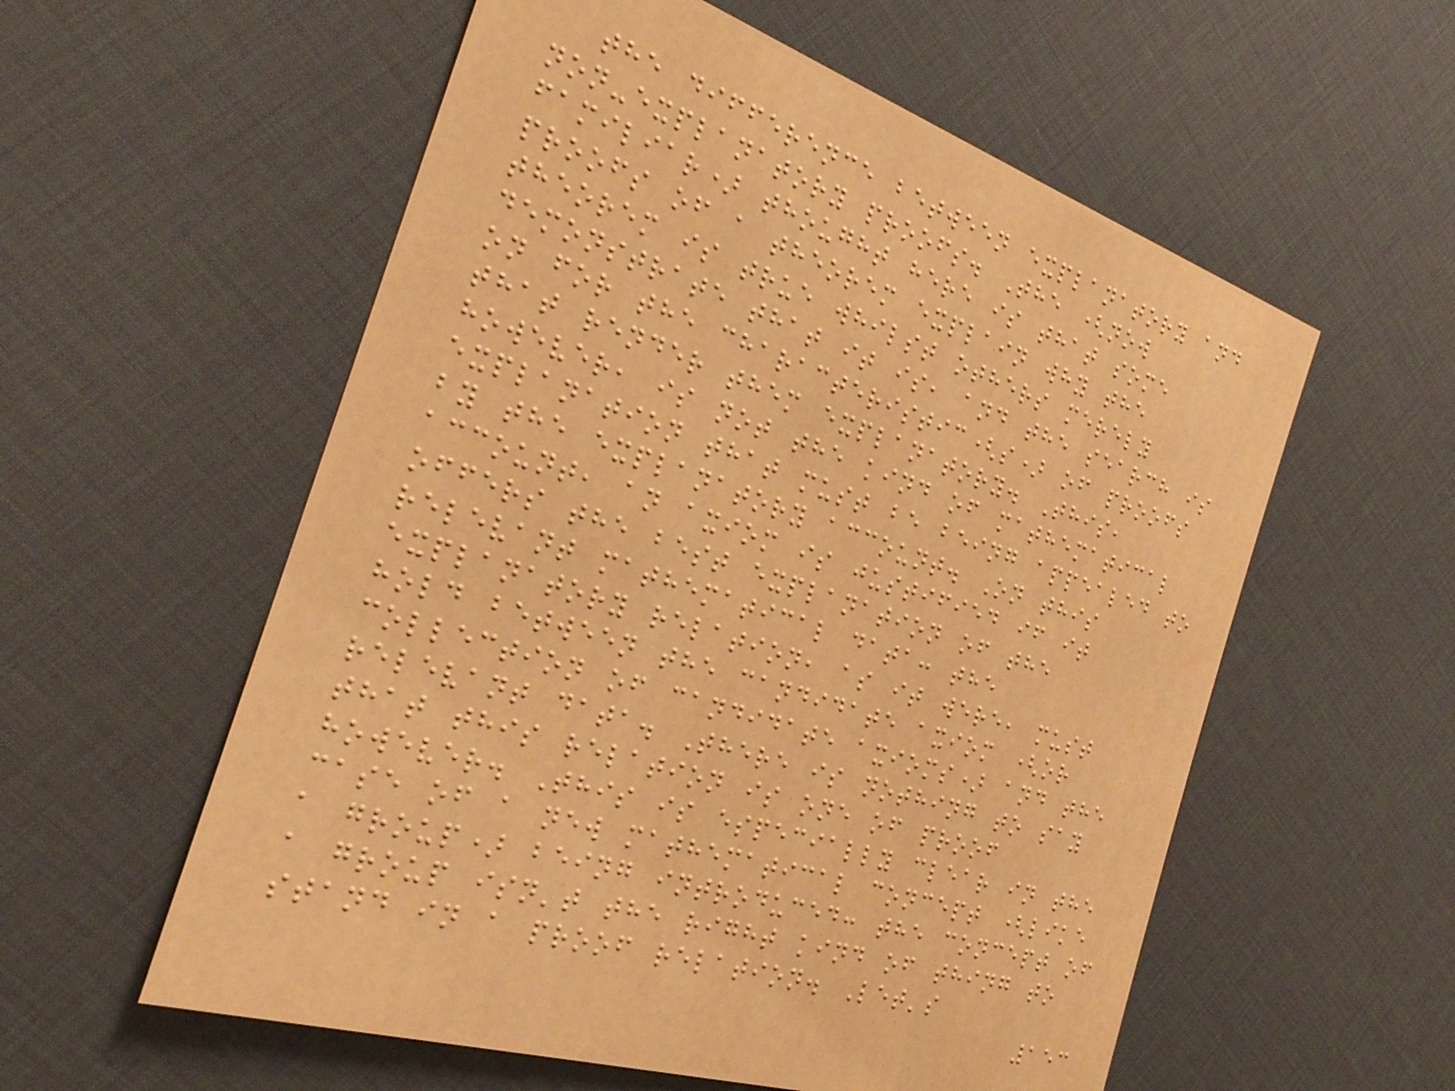the difference between explanatory and
non-explanatory proofs. The (now
familiar) thought here is that some
proofs of a theorem explain why the
theorem is true whilst others merely
demonstrate that it is, and the search is
on for the characteristic(s) of proofs
that render them explanatory. This,
however, is not the kind of mathematical
explanation that must be being appealed to
by the explanatory account. On this
account, an axiom is justified if it
offers the best explanation of the
relevant mathematical data: the
explanatory relation, as it were, must
hold between the candidate axiom (or
collection of candidate axioms) and the
relevant data. There is nothing to say
that this relation is one of proof
however. This is especially clear in the
case of a new mathematical concept (like
a group) being introduced: the concept of
a group isn't the right kind of thing to
stand in a proof relation. Let's
153
